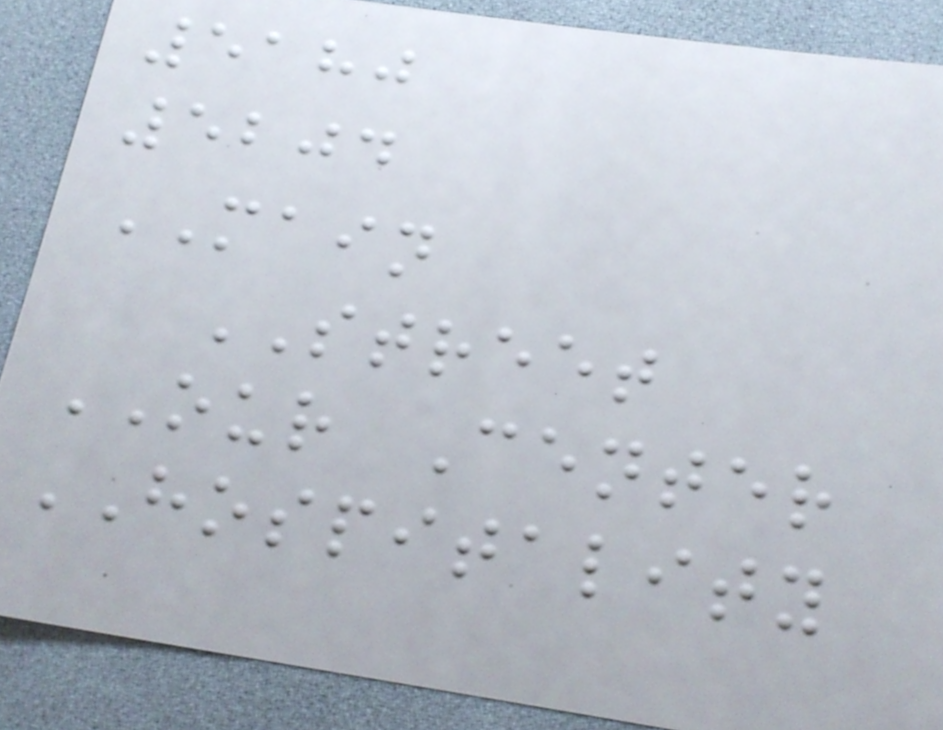5180
5204
MAIN
STREET
OUR Center
HOSPITALITY
